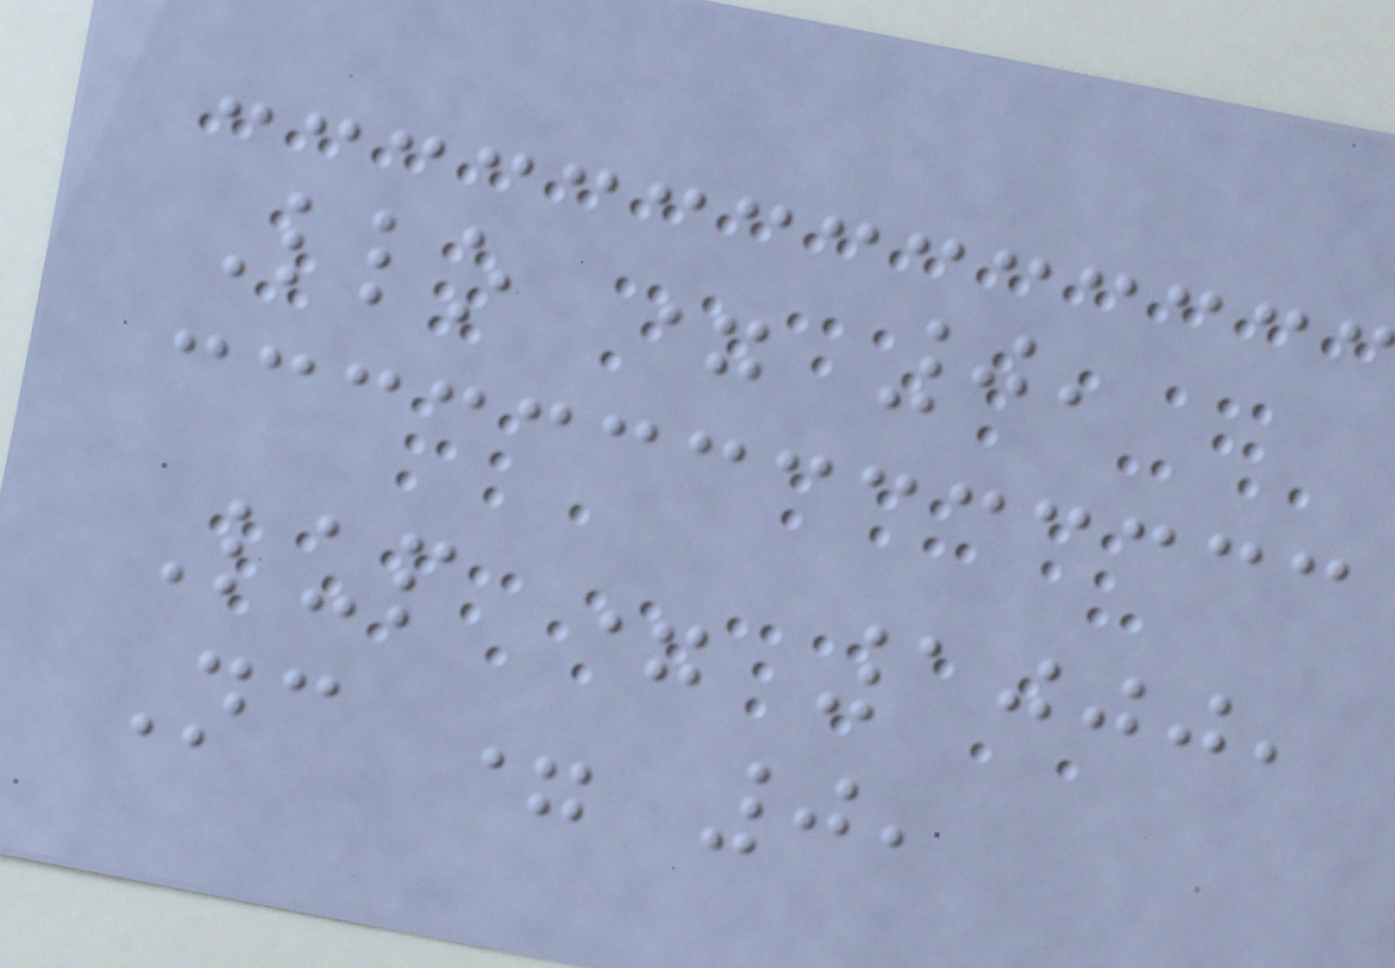Llo = 0,
Lup = 1000,
Nc = 0,
